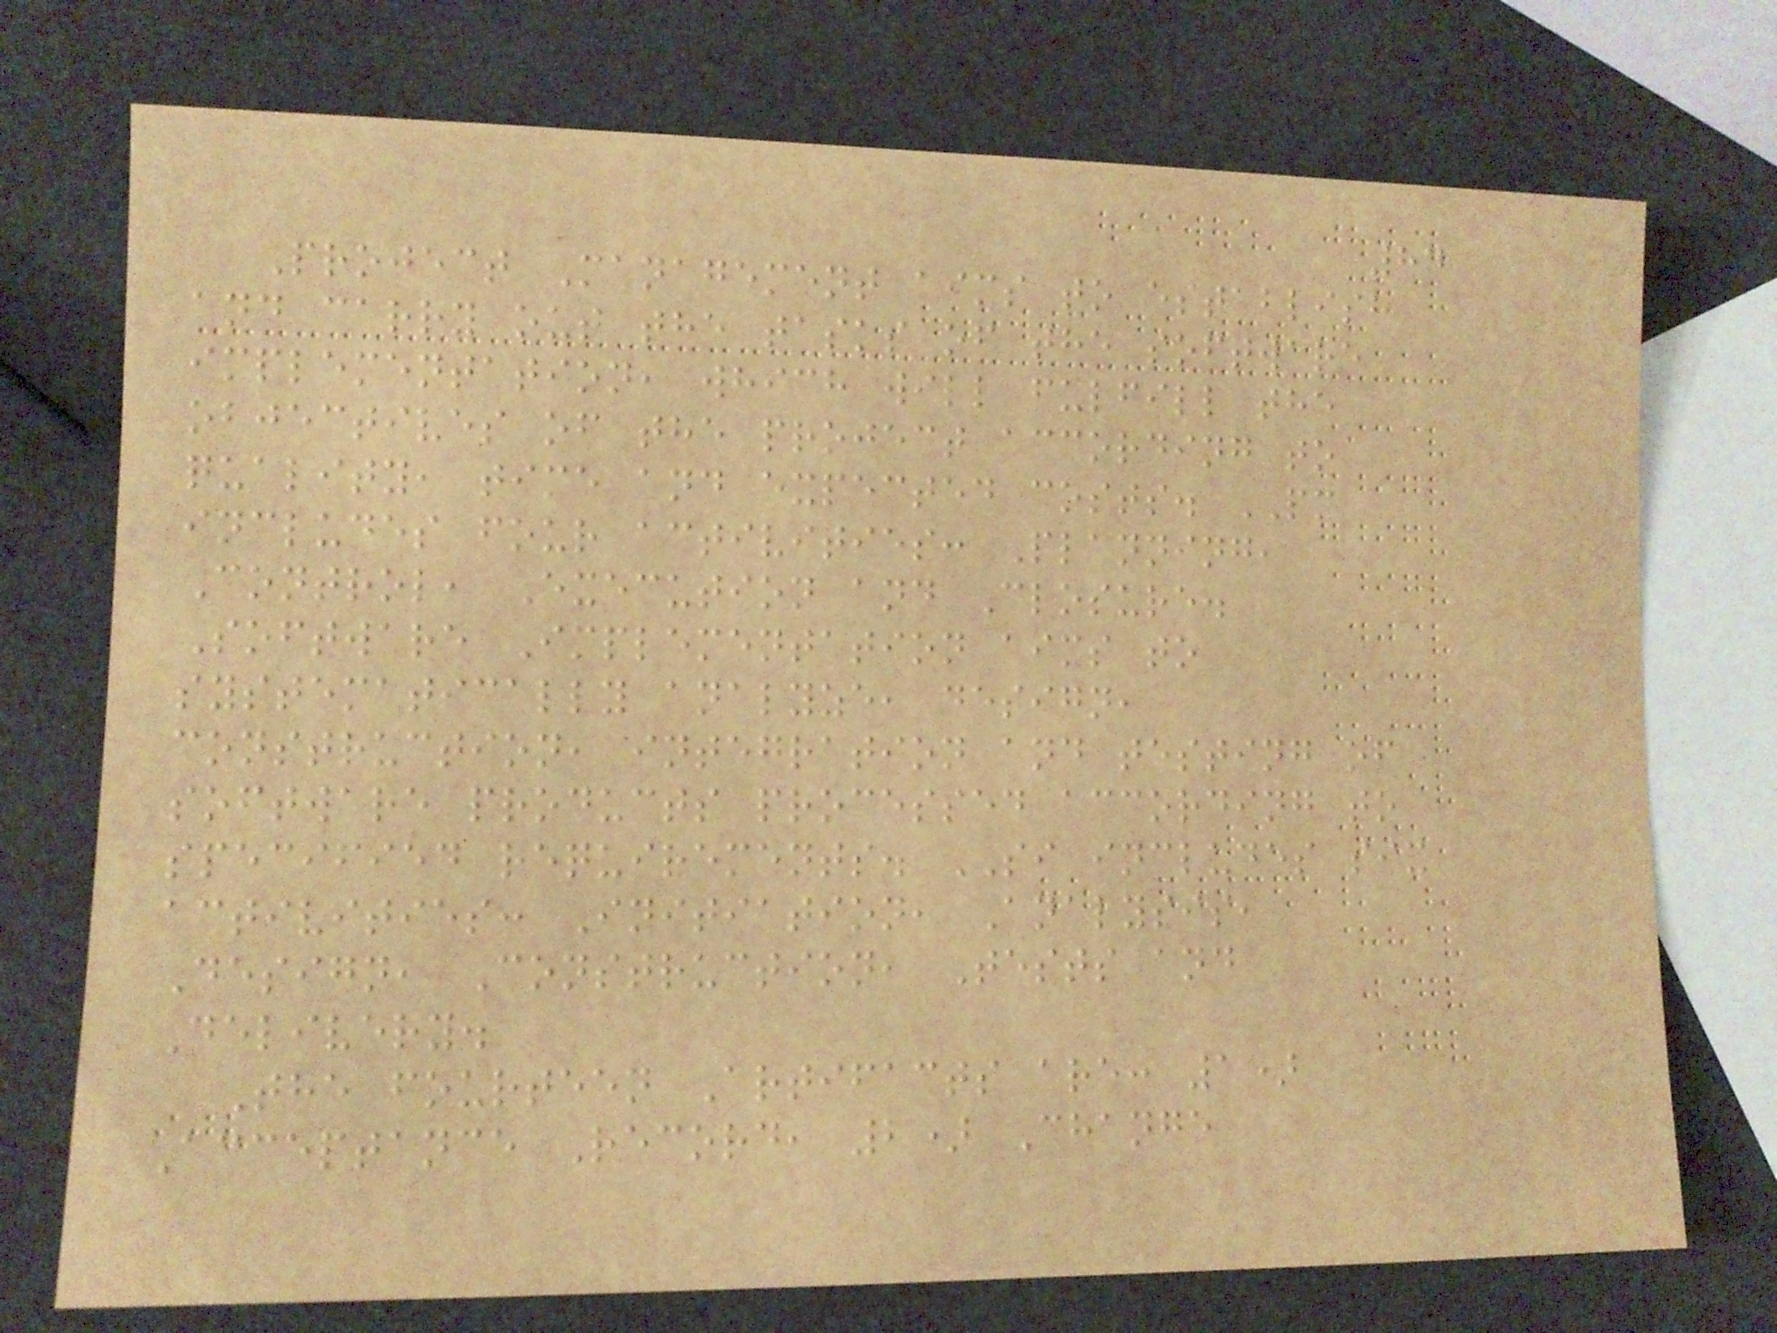84
Project Management aims to establish
and carry out the tasks of the software
implementation, which will fulfill the
objectives of the project according to
quality, time and expected costs. PM
includes four activities: Planning,
Control, Execution and Closure.
Software Implementation aims to
systematically analyze, design,
construction, integration and testing of
software products processed according to
specified requirements. SI includes six
activities: Initiation, Analysis,
Design, Construction, Tests and
Delivery.
The fourteen Artifacts are: 1)
Acceptance Record, 2) Change
